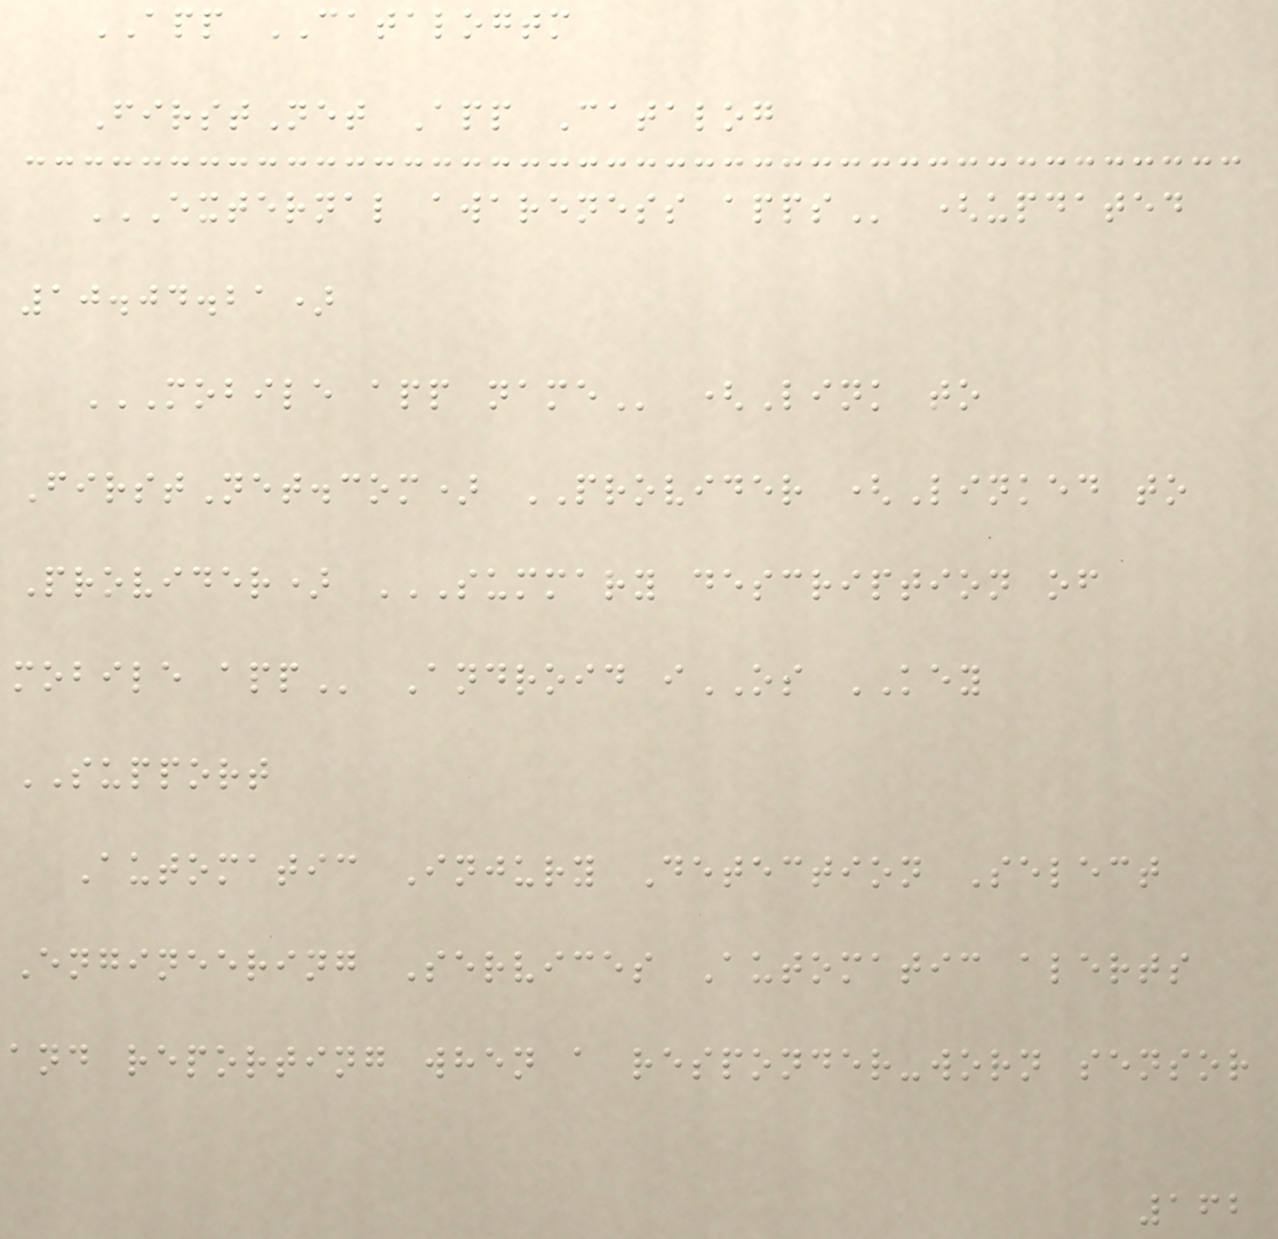APP CATALOGTM
FirstNet App Catalog
EXTERNAL AWARENESS APPS (updated
10.04.21)
MOBILE APP NAME (Link to
FirstNet.com) PROVIDER (Linked to
Provider) SUMMARY DESCRIPTION OF
MOBILE APP Android iOS KEY
SUPPORT
Automatic Injury Detection Select
Engineering Services Automatic alerts
and reporting when a responder-worn sensor
162
